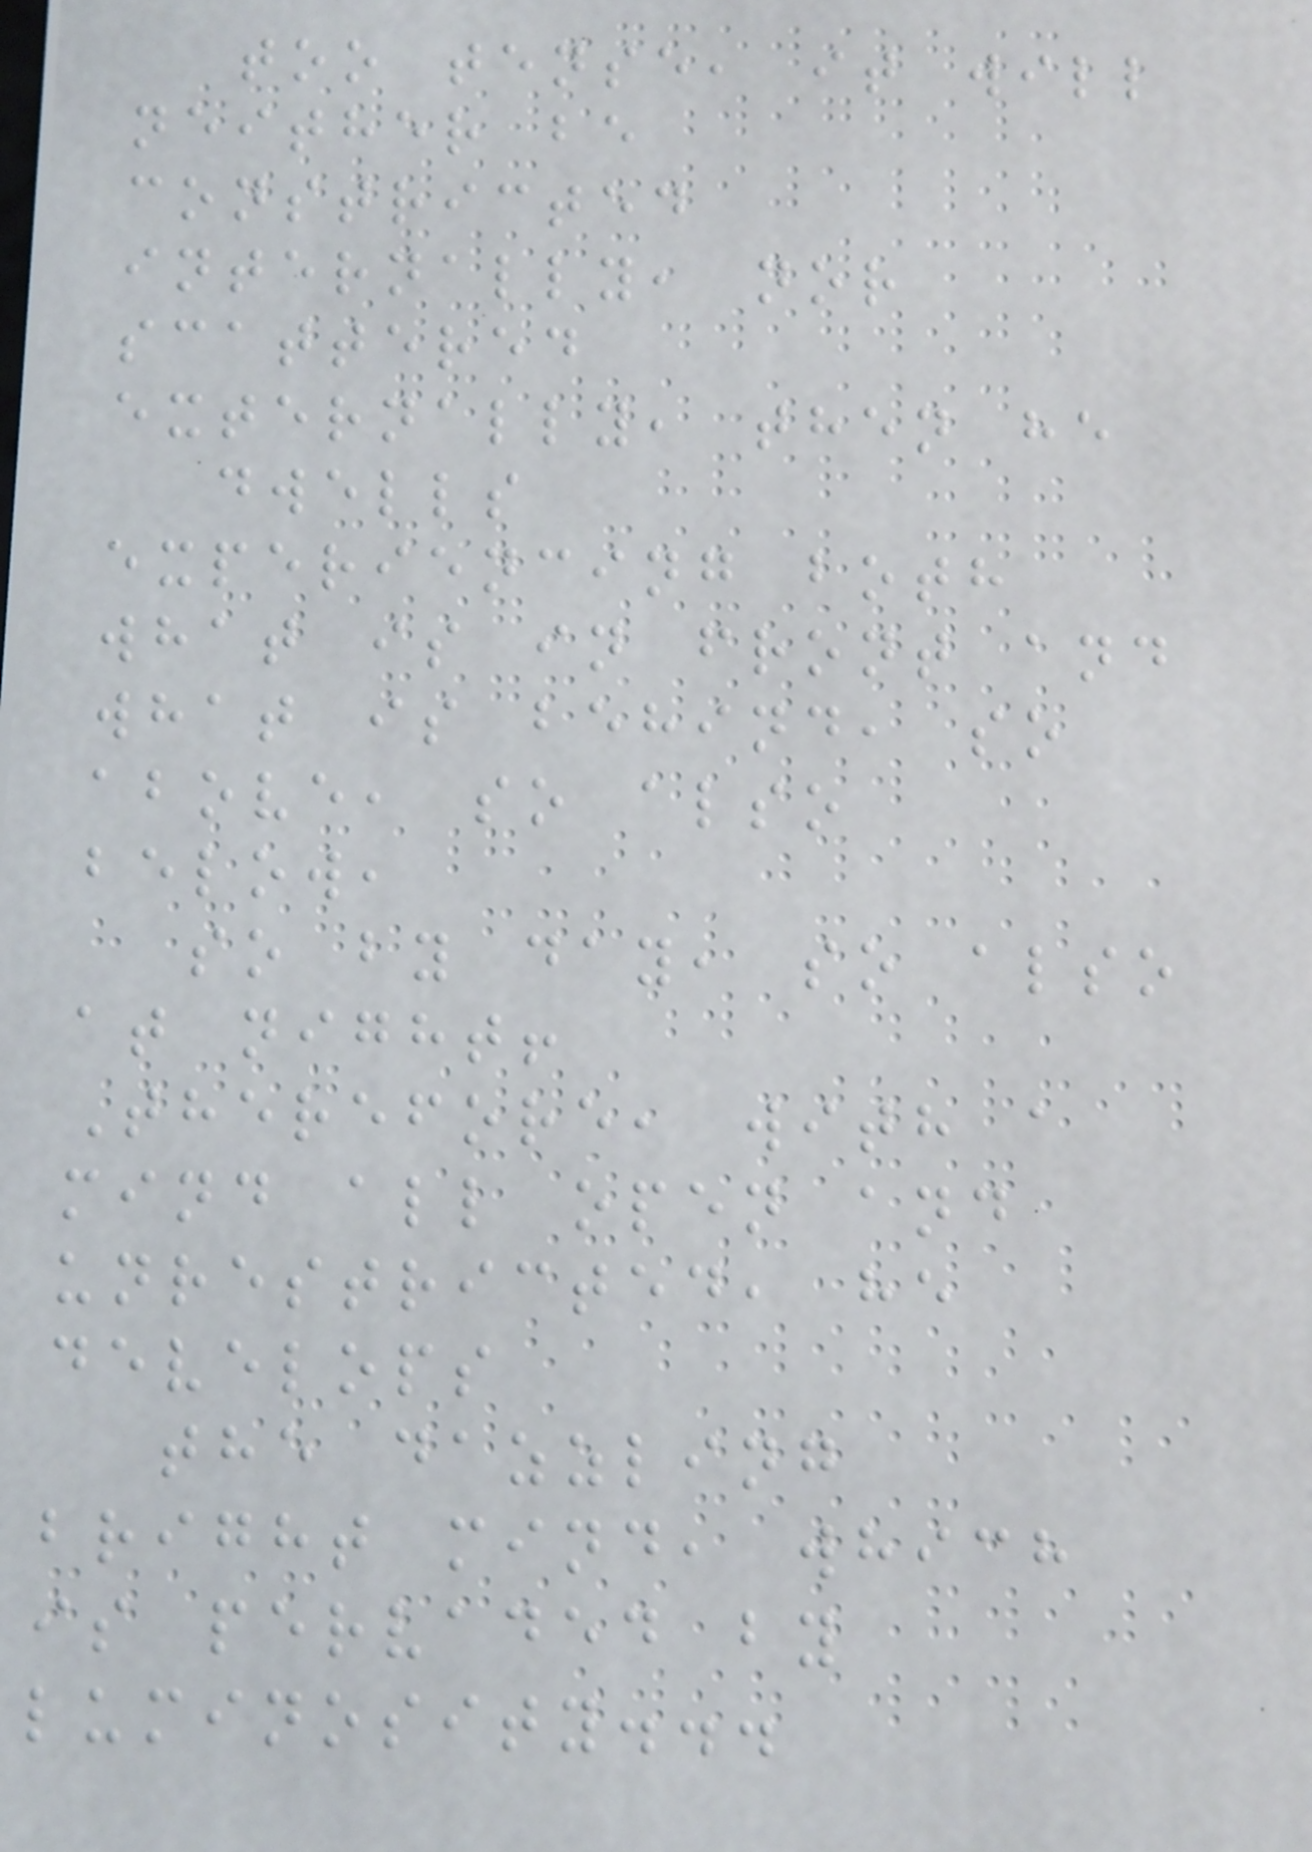too tense, it will
neither be
constricted
internally, nor
scattered
externally, then he
dwells
experiencing both
what is in front and
what is behind, so
above, so also
below,
so by day, so also
at night!
Therefore, with a
mind all open and
unrestricted, he
develops
the dazzling
bright mind, which
is pervaded by
luminosity...
